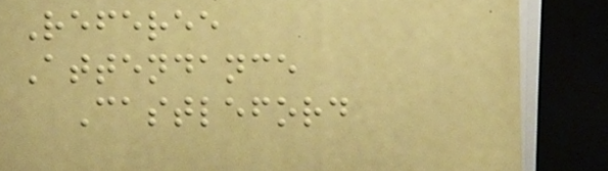Referee
Attendance
Castleford
